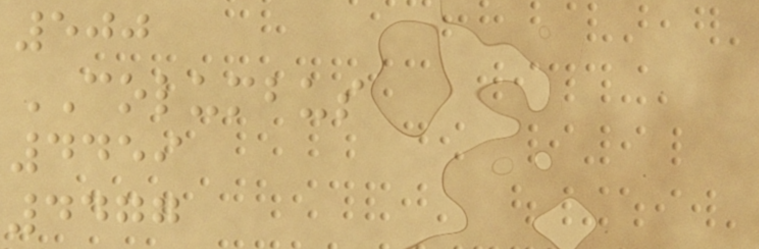500
COLUMBUS
4459
4477
